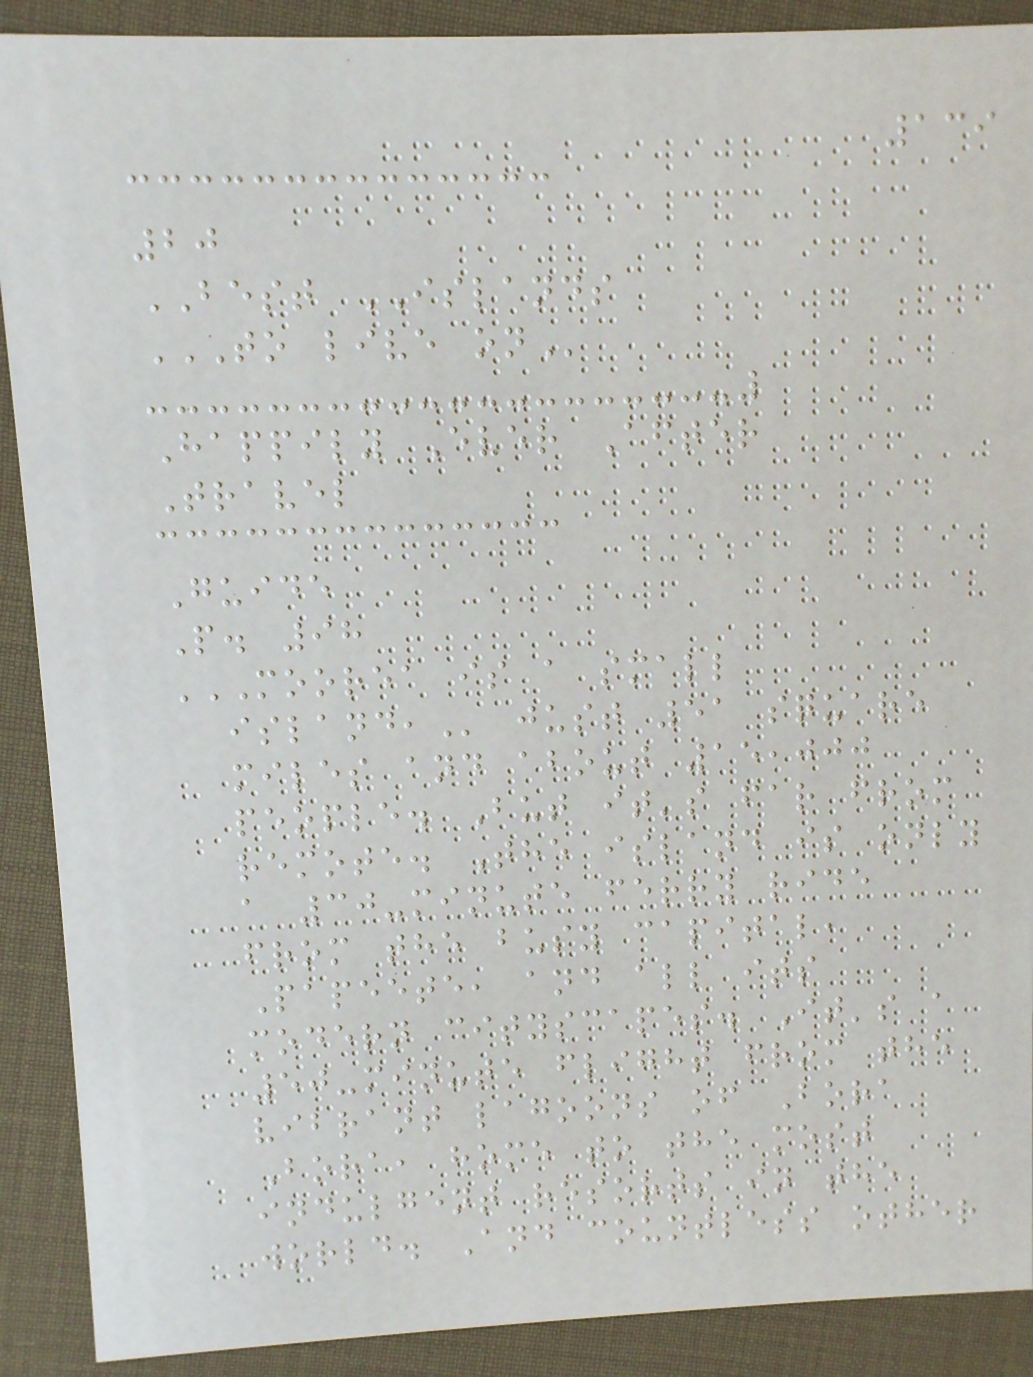139
20
BEST ISLANDS
TO LIVE ON
Happily Ever After
Travel
Guide
P. 98
MOOREA IS A SMALL
ISLAND, just 51 square
miles and about 15,000
people. But it's far from
remote. The island is only
a 30-minute ferry ride
from the busy capital,
Papeete, and all its
modern cityscapes. It's a
50-minute flight from the
vibrant lagoons of Bora
Bora, home to the most
indulgent resorts in the
world. And countless other
